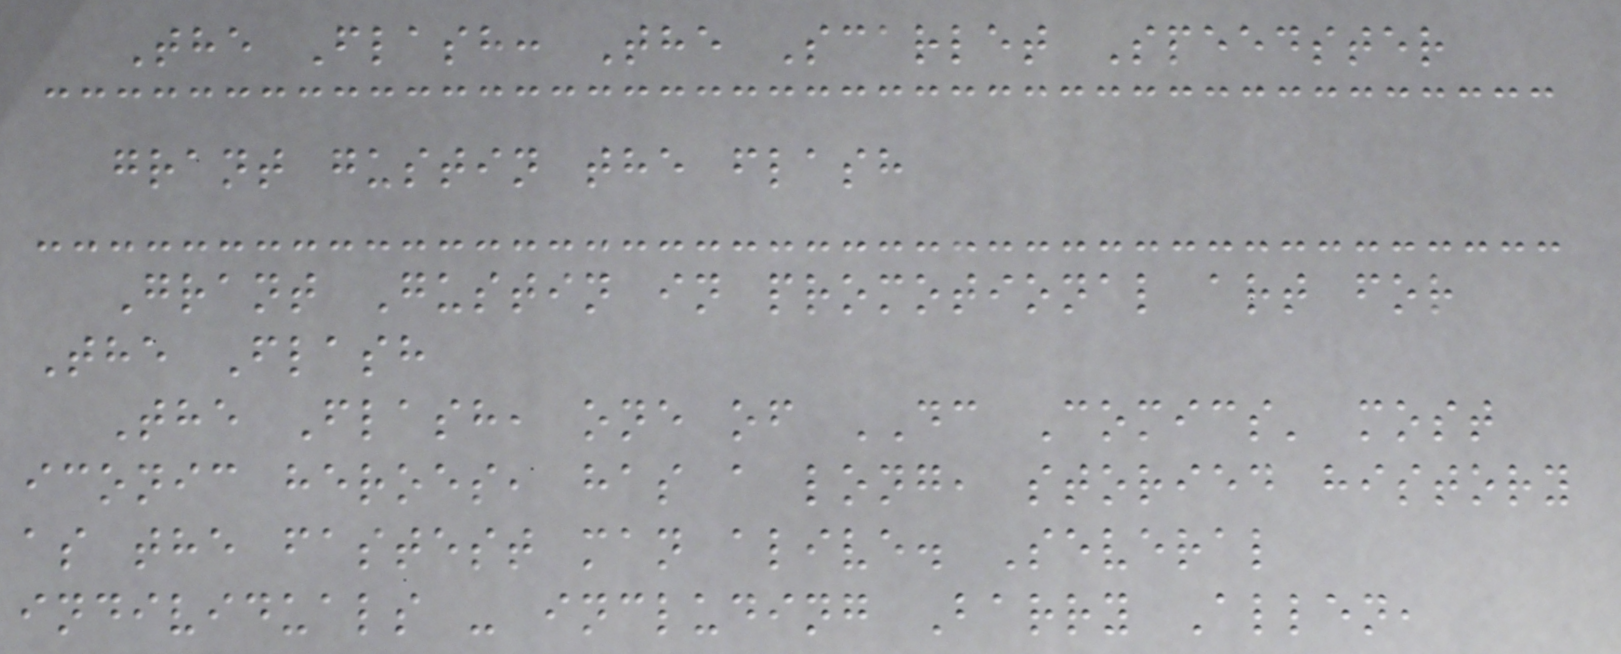The Flash: The Scarlet Speedster
grant gustin the flash
Grant Gustin in promotional art for
The Flash
The Flash, one of DC Comics' most
iconic heroes, has a long, storied history
as the fastest man alive. Several
individuals - including Barry Allen,
